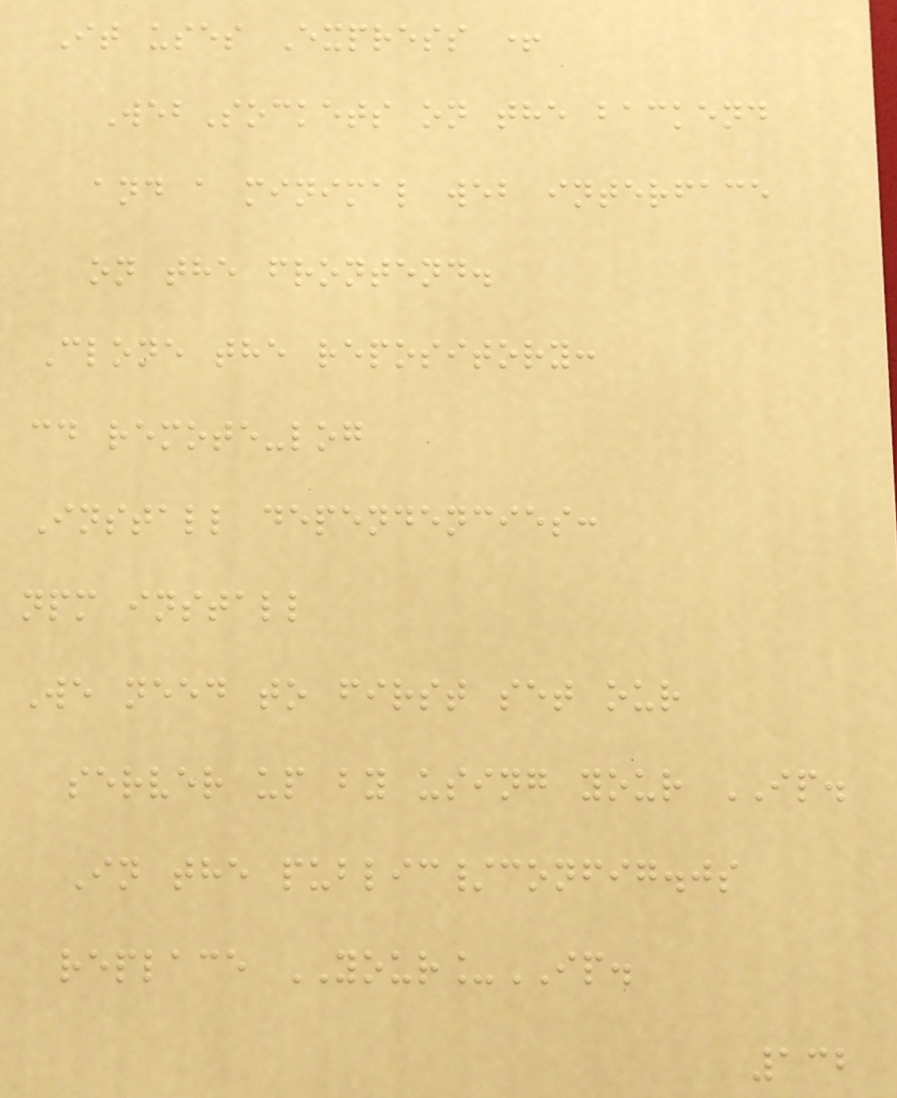It uses Express +
WebSockets on the backend
and a minimal web interface
on the frontend.
Clone the repository:
cd remote-log
Install dependencies:
npm install
We need to first set our
server up by using your IP.
In the public/config.js
replace YOUR_IP.
132
